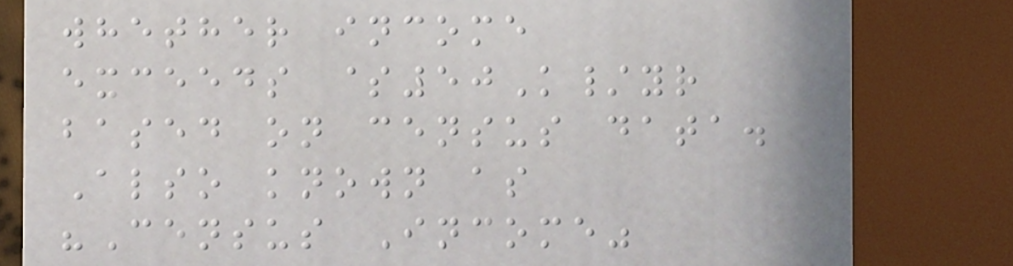whether income
exceeds $50K/yr
based on census data.
Also known as
"Census Income"
